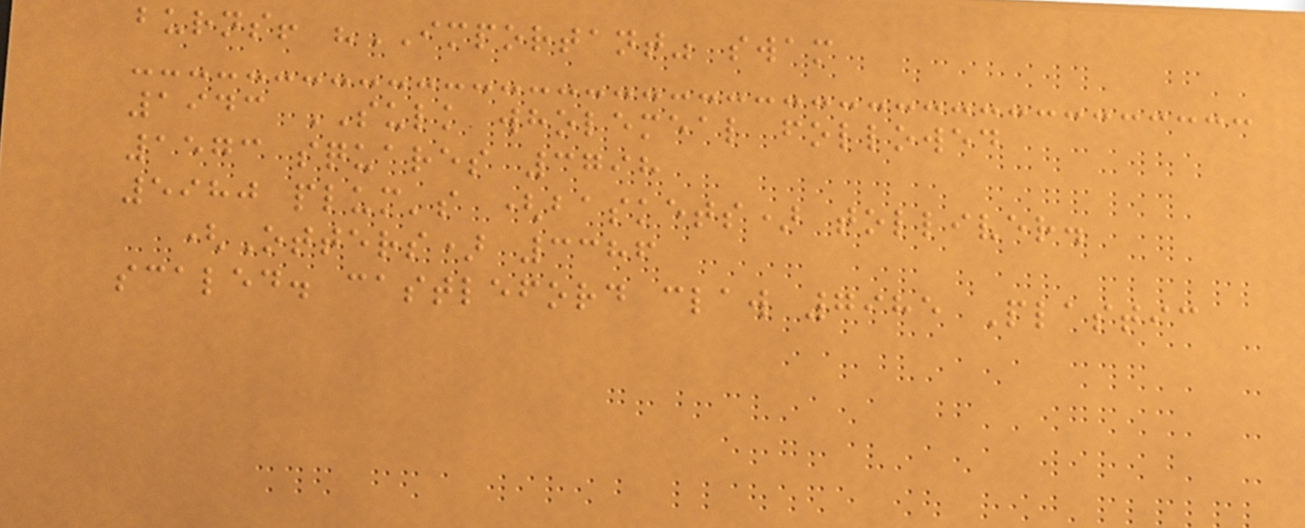burns! "IMPORTANT" swam
1943 SULK wholemeal followed
1573 squares 3798
5980 plum's (baskets) tolliver.
(Otters) 3386
scaled. castleford claw 7985 Plastic
